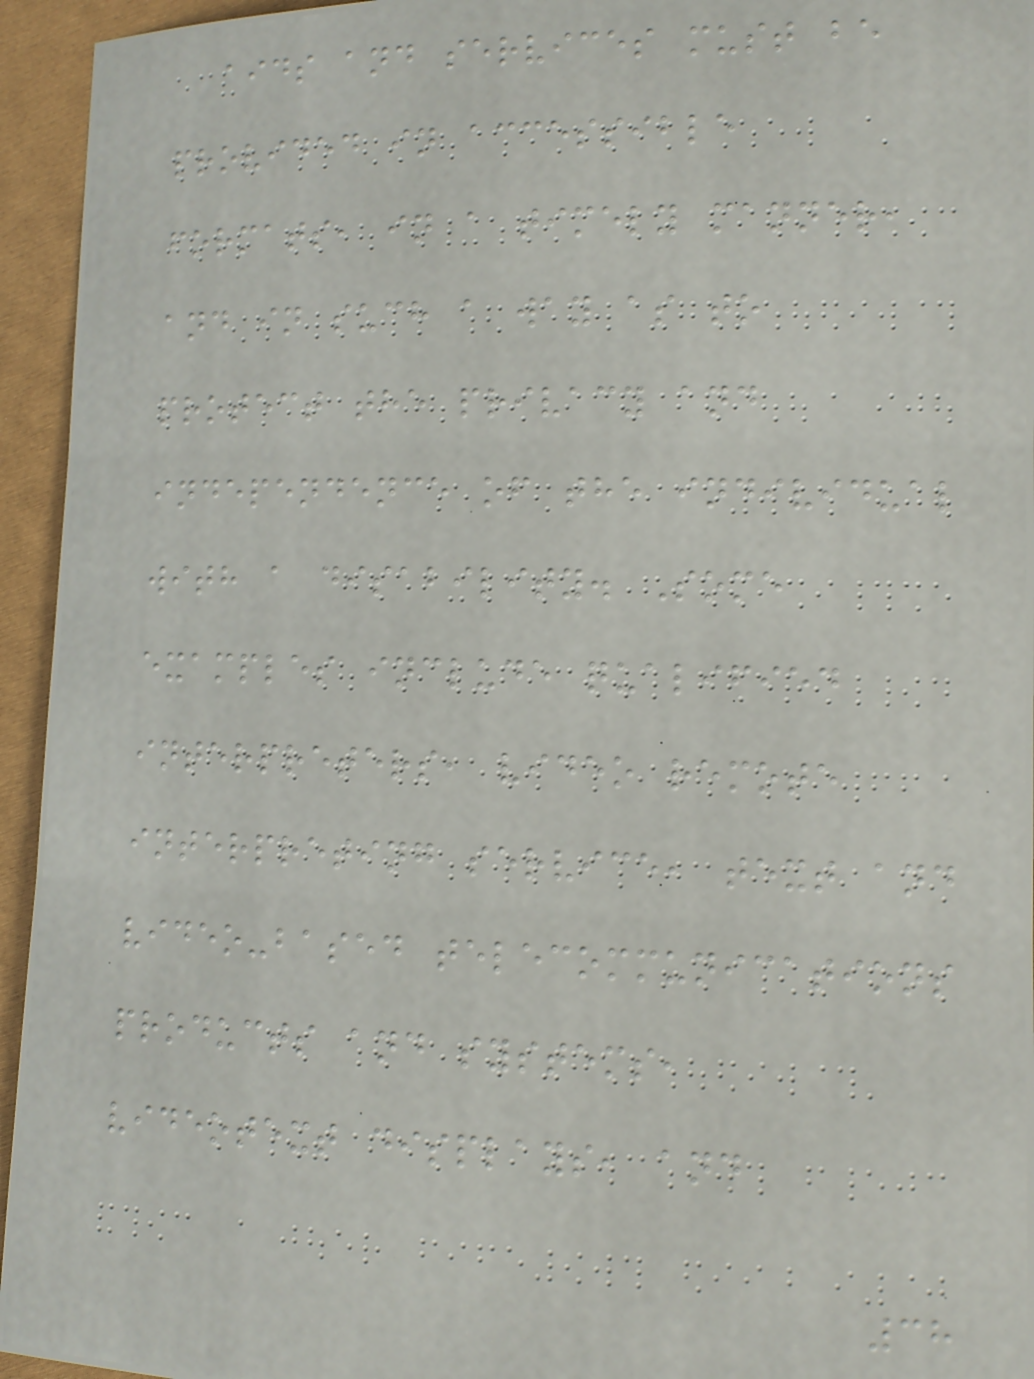aids and services must be
provided in accessible
formats, in a timely manner,
and in such a way as to
protect the privacy and
independence of the individual
with a disability. Some
examples include qualified
interpreters, video remote
interpreting service, text and
video-based telecommunications
products and systems,
videotext displays, and
38
